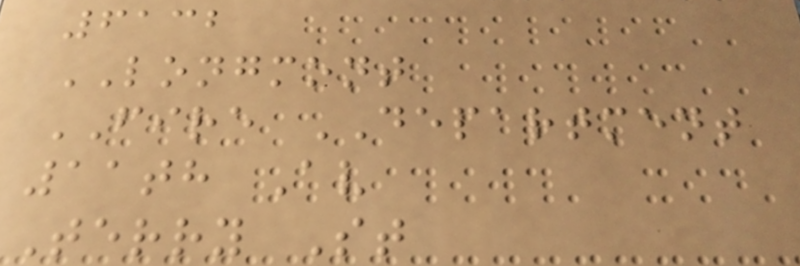6132
LONGMONT
FIRE DEPARTMENT
11th Av
Terry St
